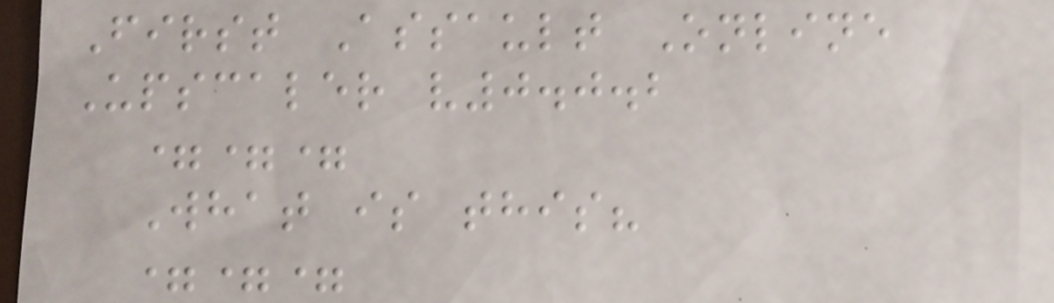First Assault Online
Upscaler v0.0.2
===
What is this?
===
